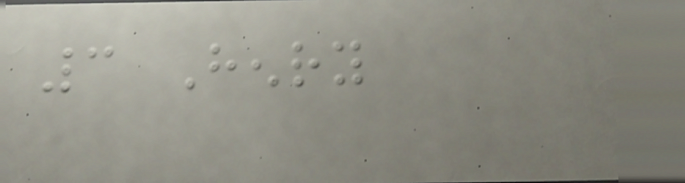3 Henry
